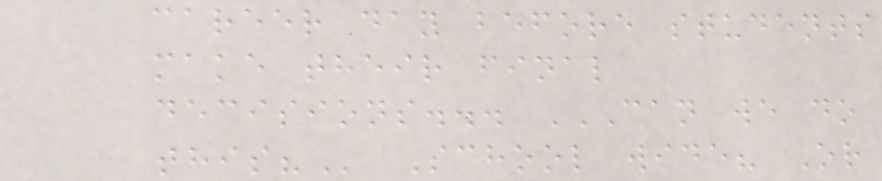career day before students
make their final
decisions... CAN WE DO
THIS? School wide? Or
